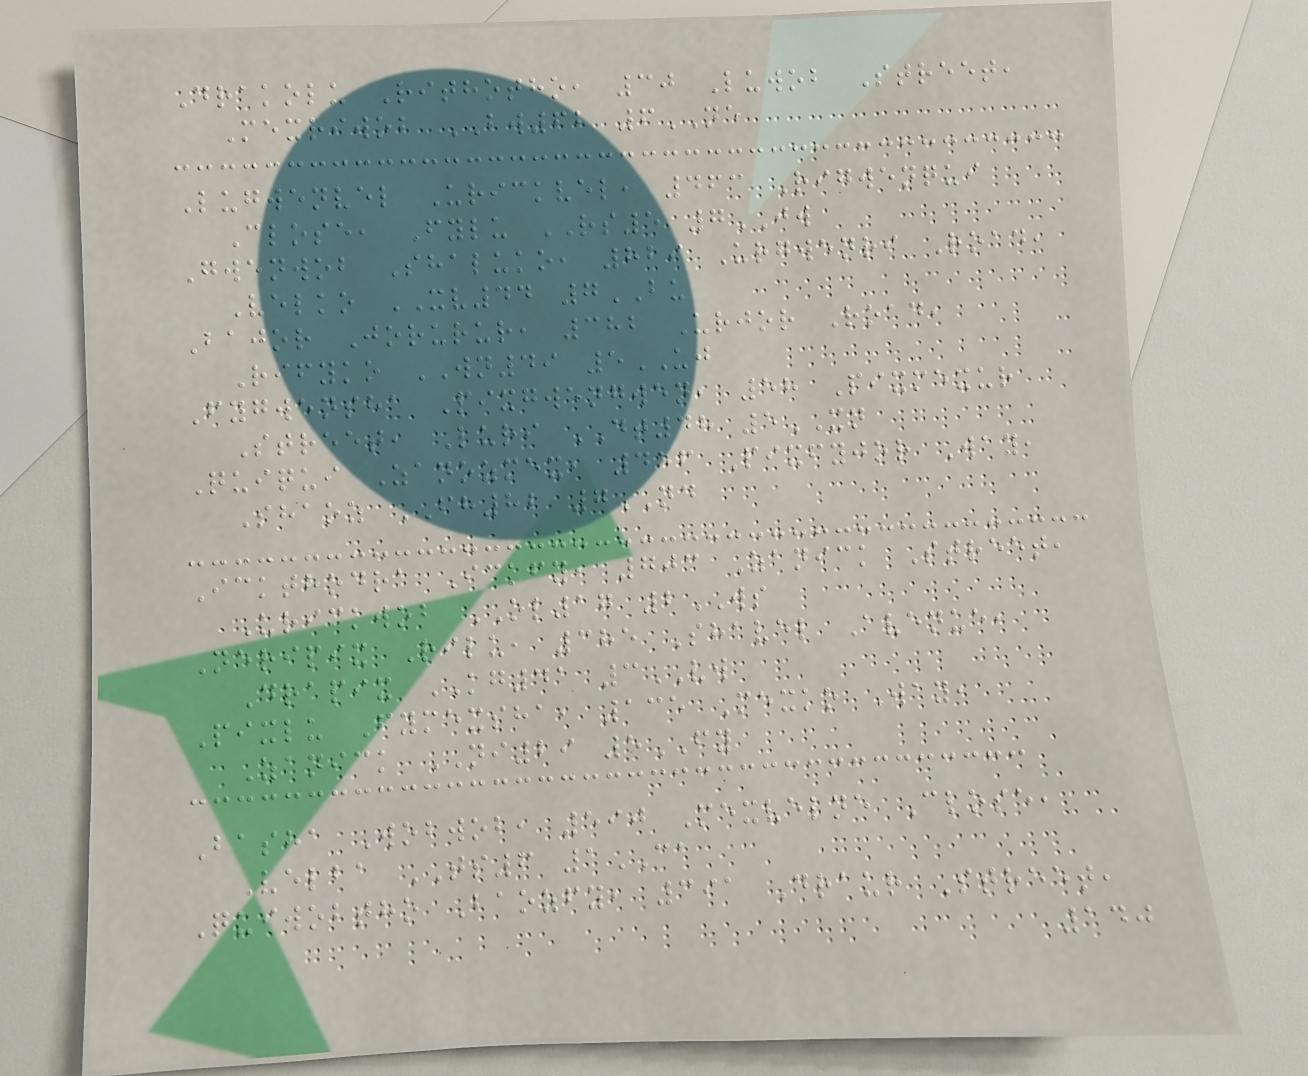Drakolu Rithotho, 30 Luwob Street,
Mexriwob BW62 6NE
Lugwenvel Urickvel, 463 Rigwenqui
Close, Fylu RS5 7JW
Gwenwob Shaluko, 829 Urgwenri Road,
Velko XV44 7BU
Bajor Jorurur, 382 Urjor Road,
Rifyko WN49 5UJ
Fygwensha Pixgwengwen, 58 Pixmexur
Street, Luri DT48 5XN
Quiqui Zanozmex, 456 Pixfyjor Way,
Shaoz FH82 7ND
Ickthodra Ickfy, 703 Zanick Street,
Urickwob OL17 2WS
Neripix Rilu, 385 Shavel Avenue,
Drapix KG41 3VW
Pixlu Fymexsha, 135 Mexko Way,
Zanick NI29 5FY
Basha Wobwob, 590 Mexvelne Close,
Velba TS6 1CA
Quiwobtho Baozfy, 391 Draur Street,
140
